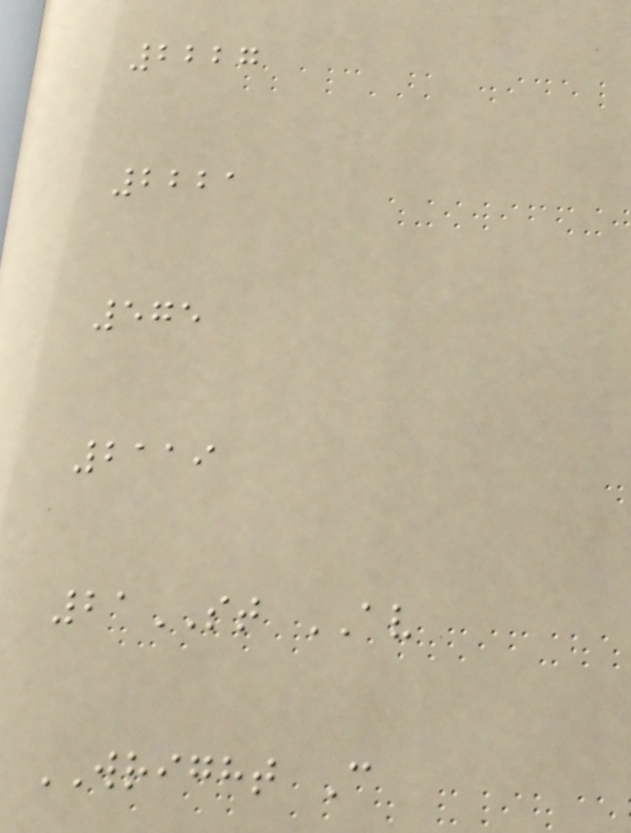2227
2221
575
2119
21ST AV
WRIGHT C
